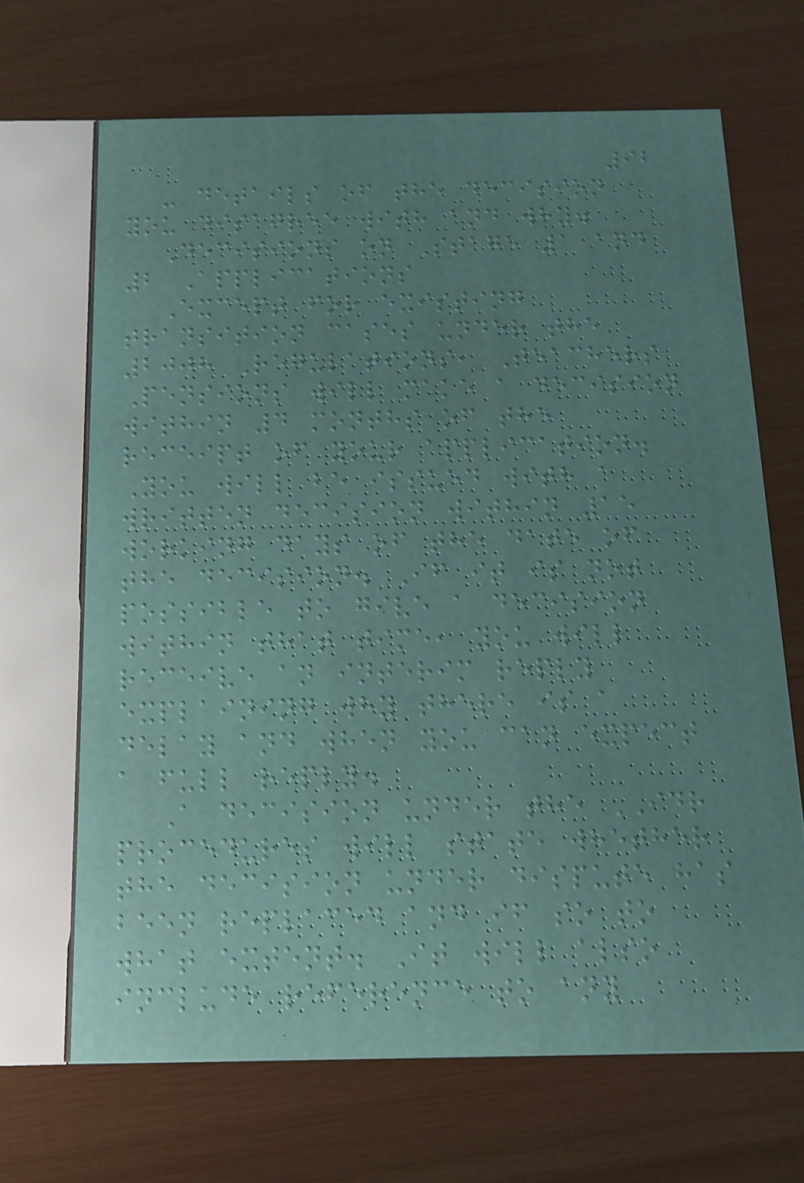92
- details of the decision
you disagree with and why.
Decisions on Stage 1 and
2 Applications
Except for existing
transition cases under the
2008 Regulations, Teachers
Pensions will make a decision
within 4 months of the
receipt of your application.
You will be issued with a
written decision within 15
working days of the date of
the decision. If it is not
possible to give a decision
within that time, you will
receive an interim reply
explaining why there is a
delay and when you can expect
a full reply.
A decision under the IDR
procedures will state whether
the decision under dispute has
been replaced and if so to
what extent. It will also
include reference to any
